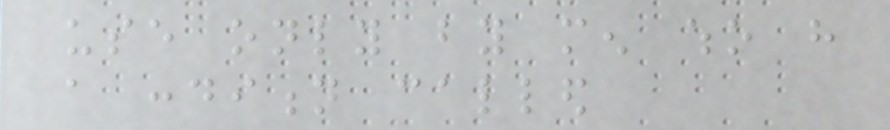use only by men who have
a condition called
